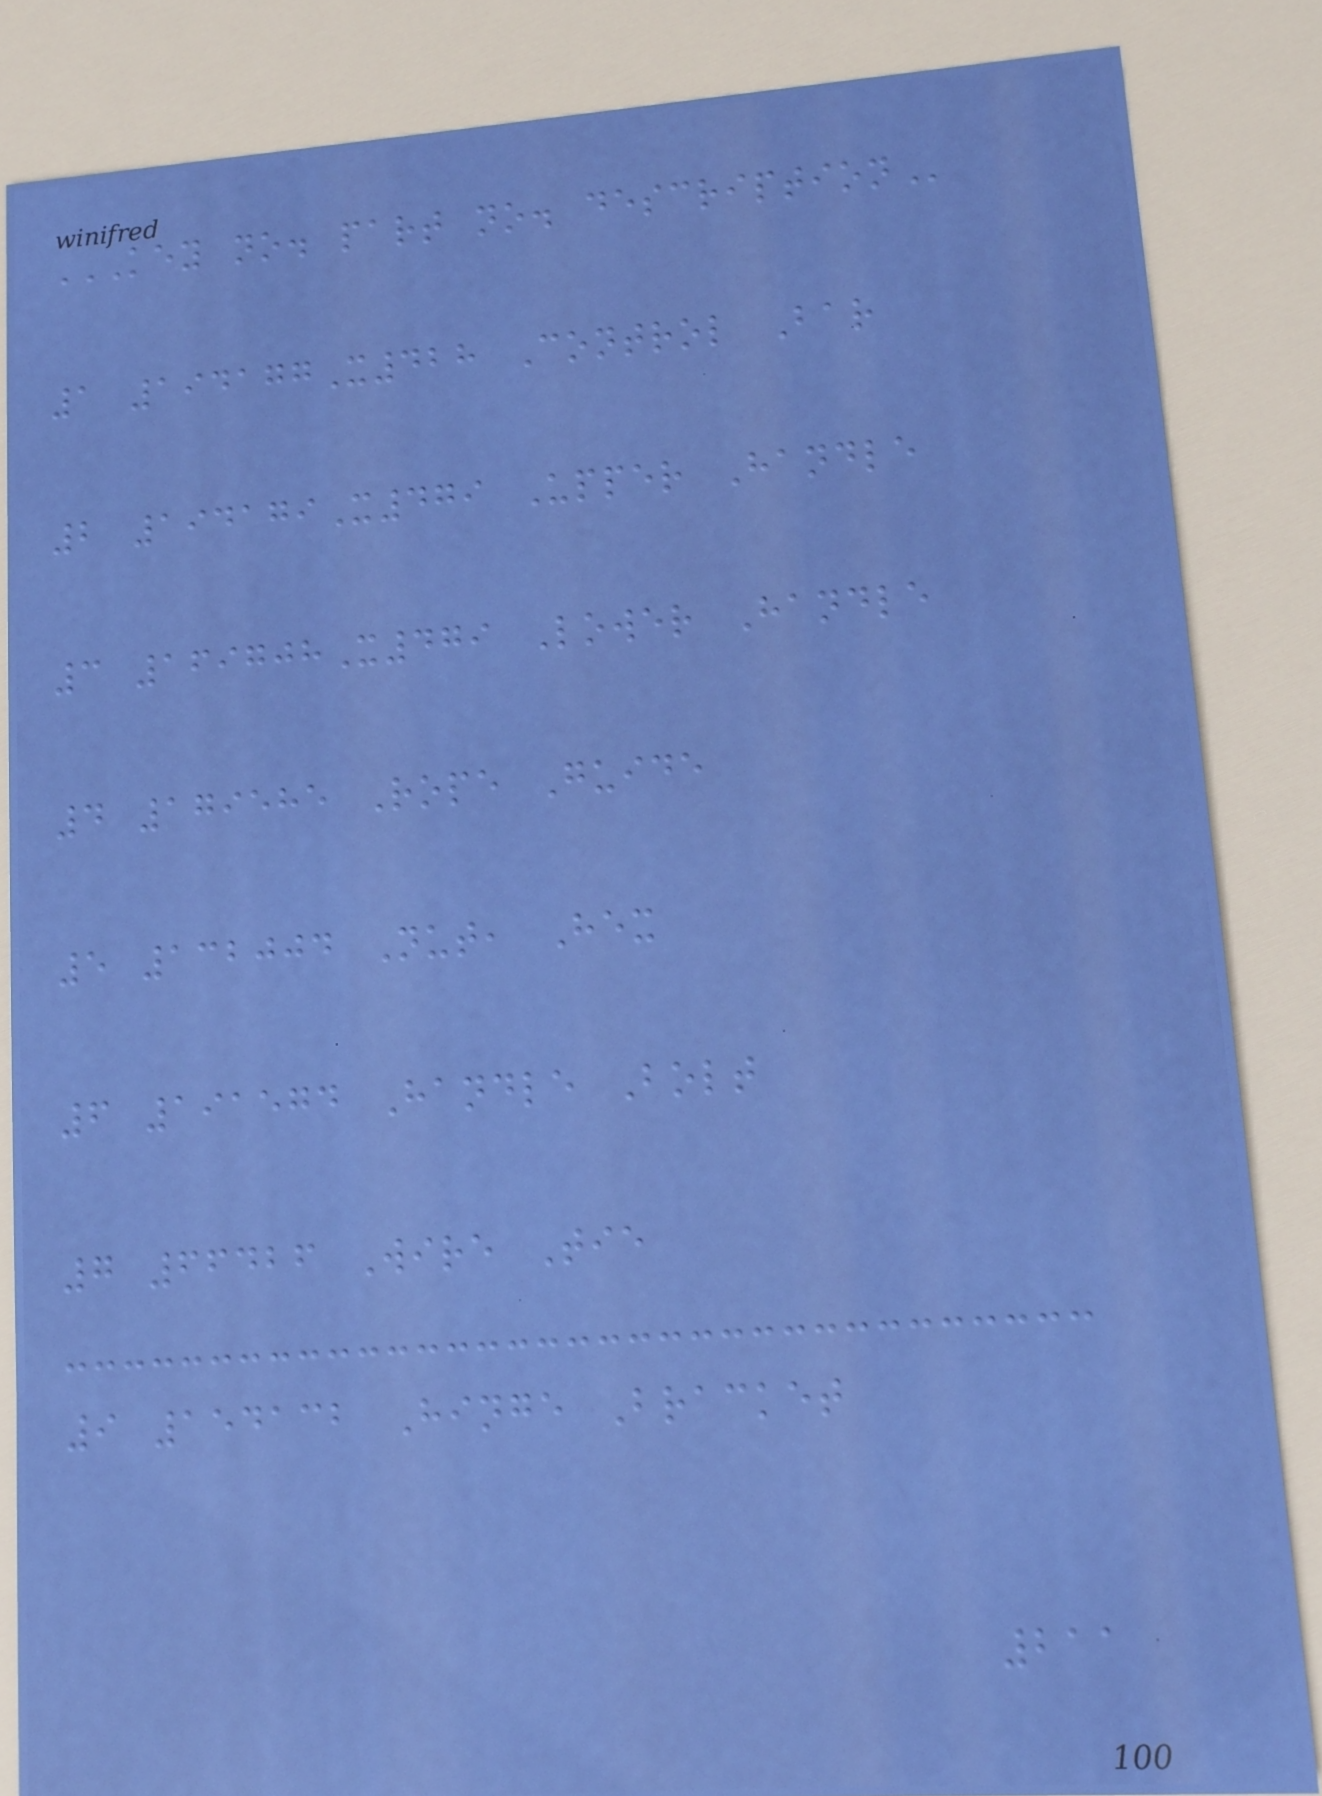KEY NO. PART NO. DESCRIPTION
1 194177X428 Control Bar
2 194179X479 Upper Handle
3 169708X479 Lower Handle
4 179585 Rope Guide
5 132004 Nut, Hex
6 191574 Handle Bolt
7 66426 Wire Tie
9 154132 Hinge Bracket
211
